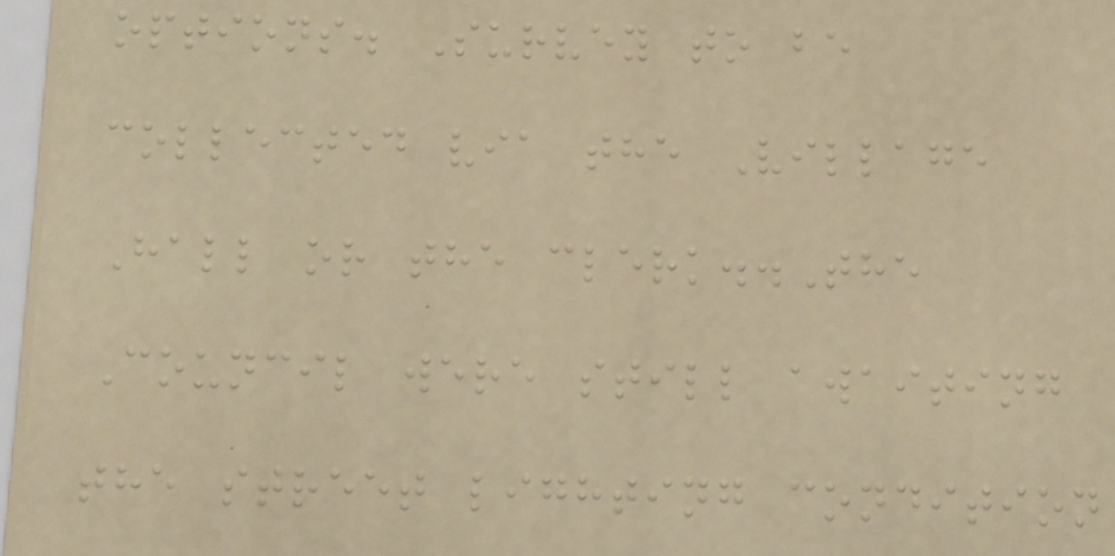options. Survey to be
collected via the Village
Hall or the clerk..The
Council were still awaiting
the street lighting condition
